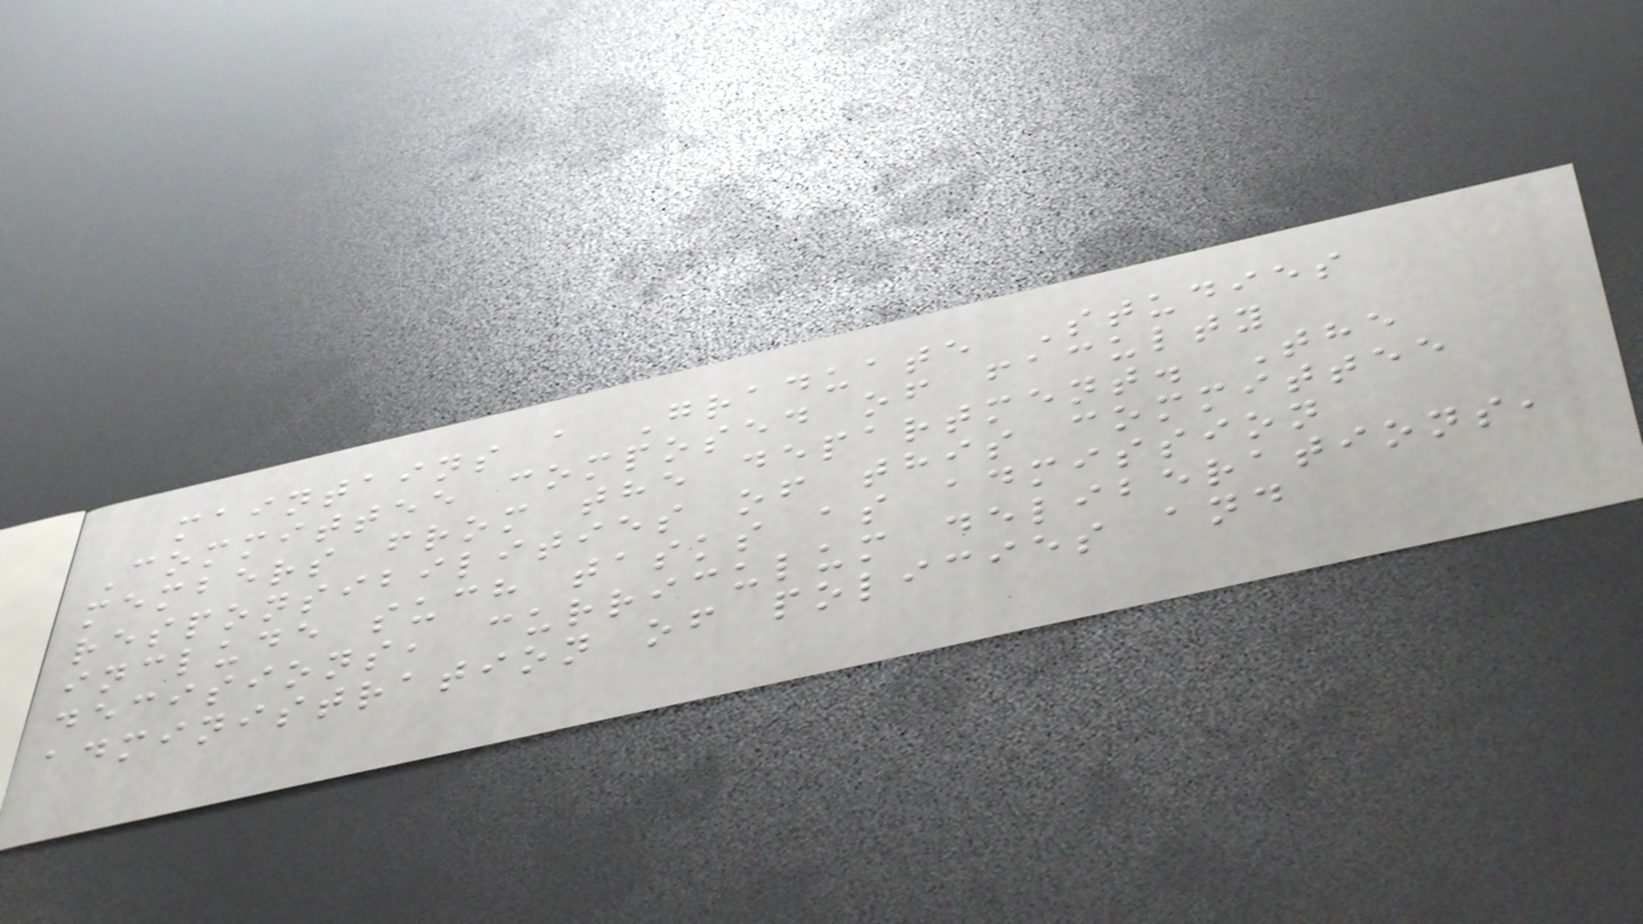maintains a Graduate Studies
Committee composed of faculty
members from the department. The
responsibilities of this committee
include such tasks as admission
decisions, curriculum deliberations,
administration of policies and
